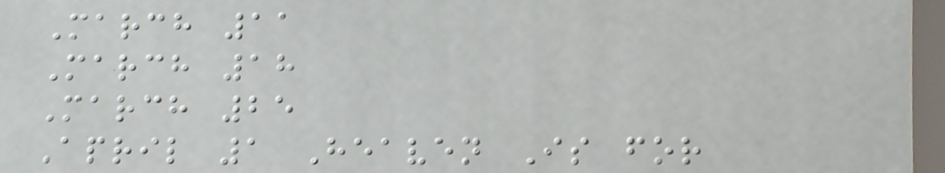March 11
March 18
March 25
April 1 Heaven Is for
